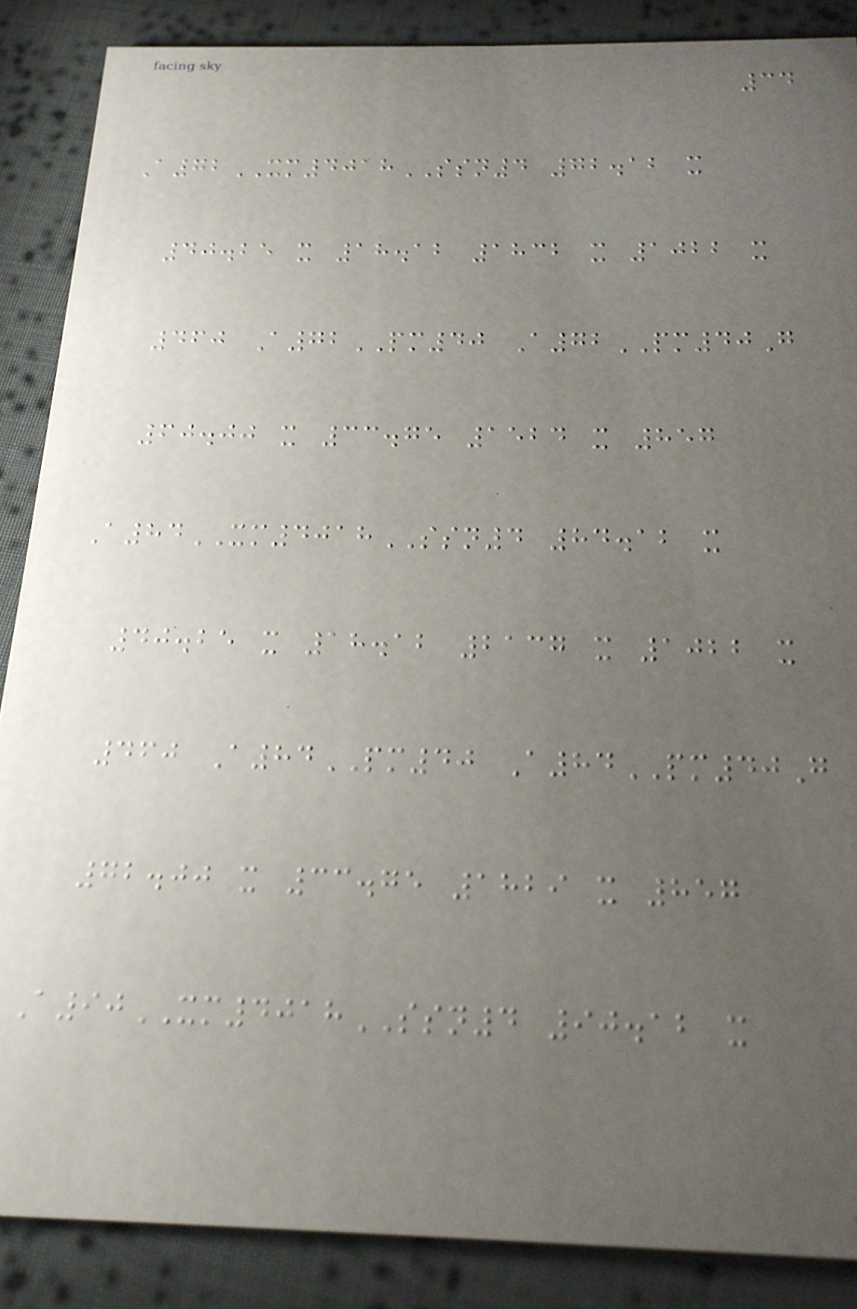34
A72XM4018SSN4 72.12 x
40.25 x 18.12 1832 x 1022 x
460 A72PM40 A72PM40G
60.00 x 33.75 1524 x 857
A84XM4018SSN4 84.12 x
40.25 x 18.12 2137 x 1022 x
460 A84PM40 A84PM40G
72.00 x 33.75 1829 x 857
A90XM4018SSN4 90.12 x
